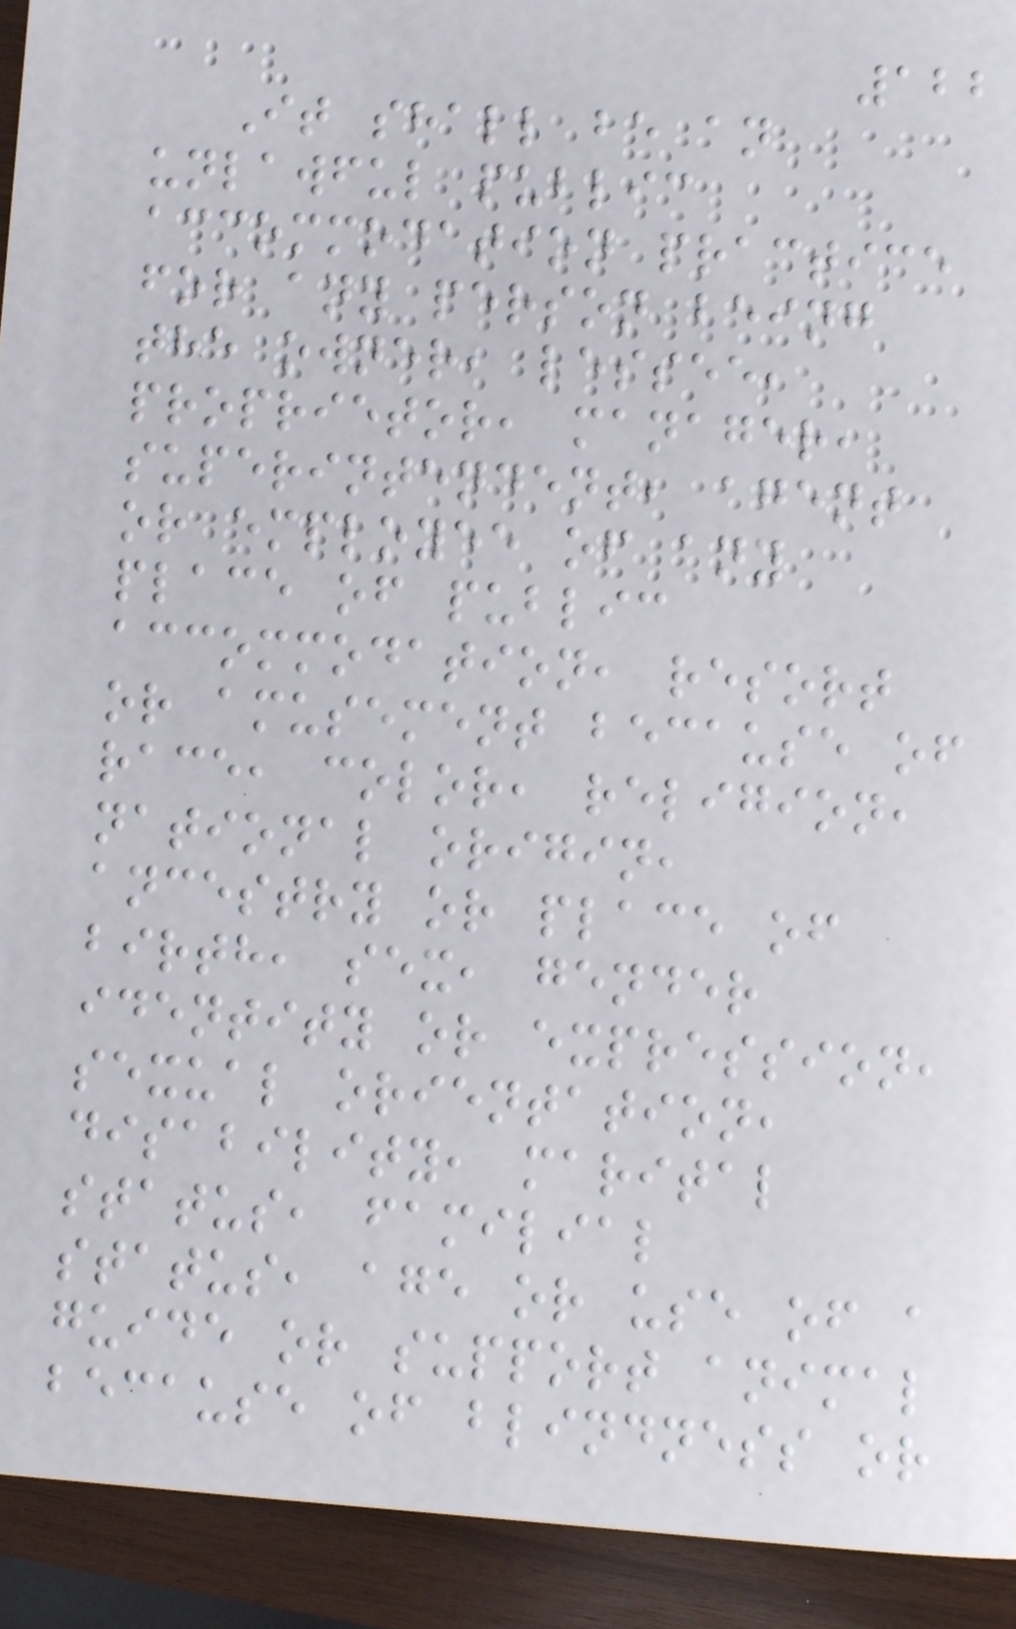122
It shall be an
unlawful public
accommodation practice
for any person being
the owner, lessee,
proprietor, manager,
superintendent, agent
or employee of any
place of public
accommodation, resort
or amusement because of
race, color, religion,
national origin,
ancestry or place of
birth, sex, gender
identity or expression,
sexual orientation,
disability, marital
status, familial
status, age or use of a
guide or support animal
because of blindness or
